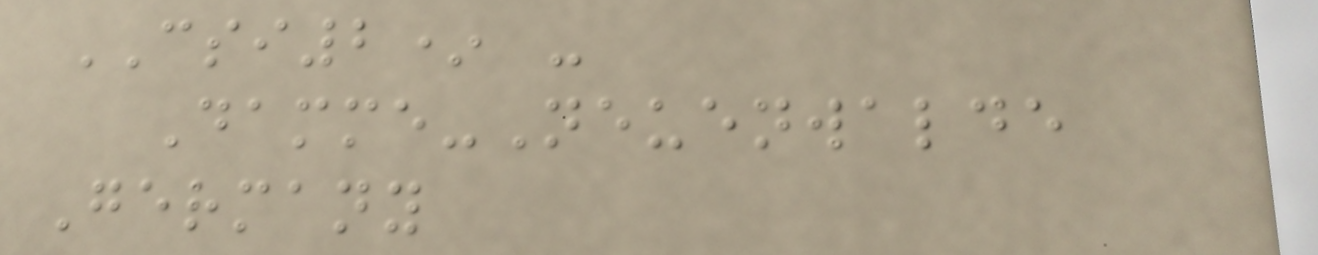CSI2* -
Damme-Neuenwalde
Germany
